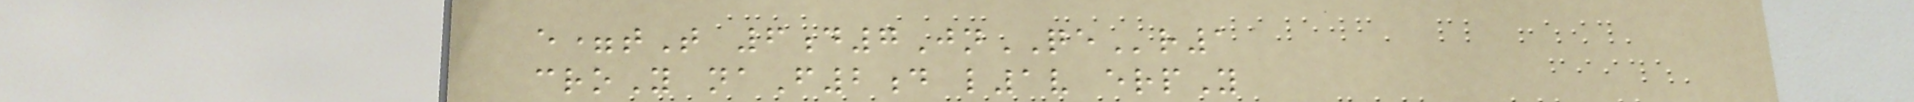e=tT 6d7JnQEr1
croY naF2d l1v erpY
